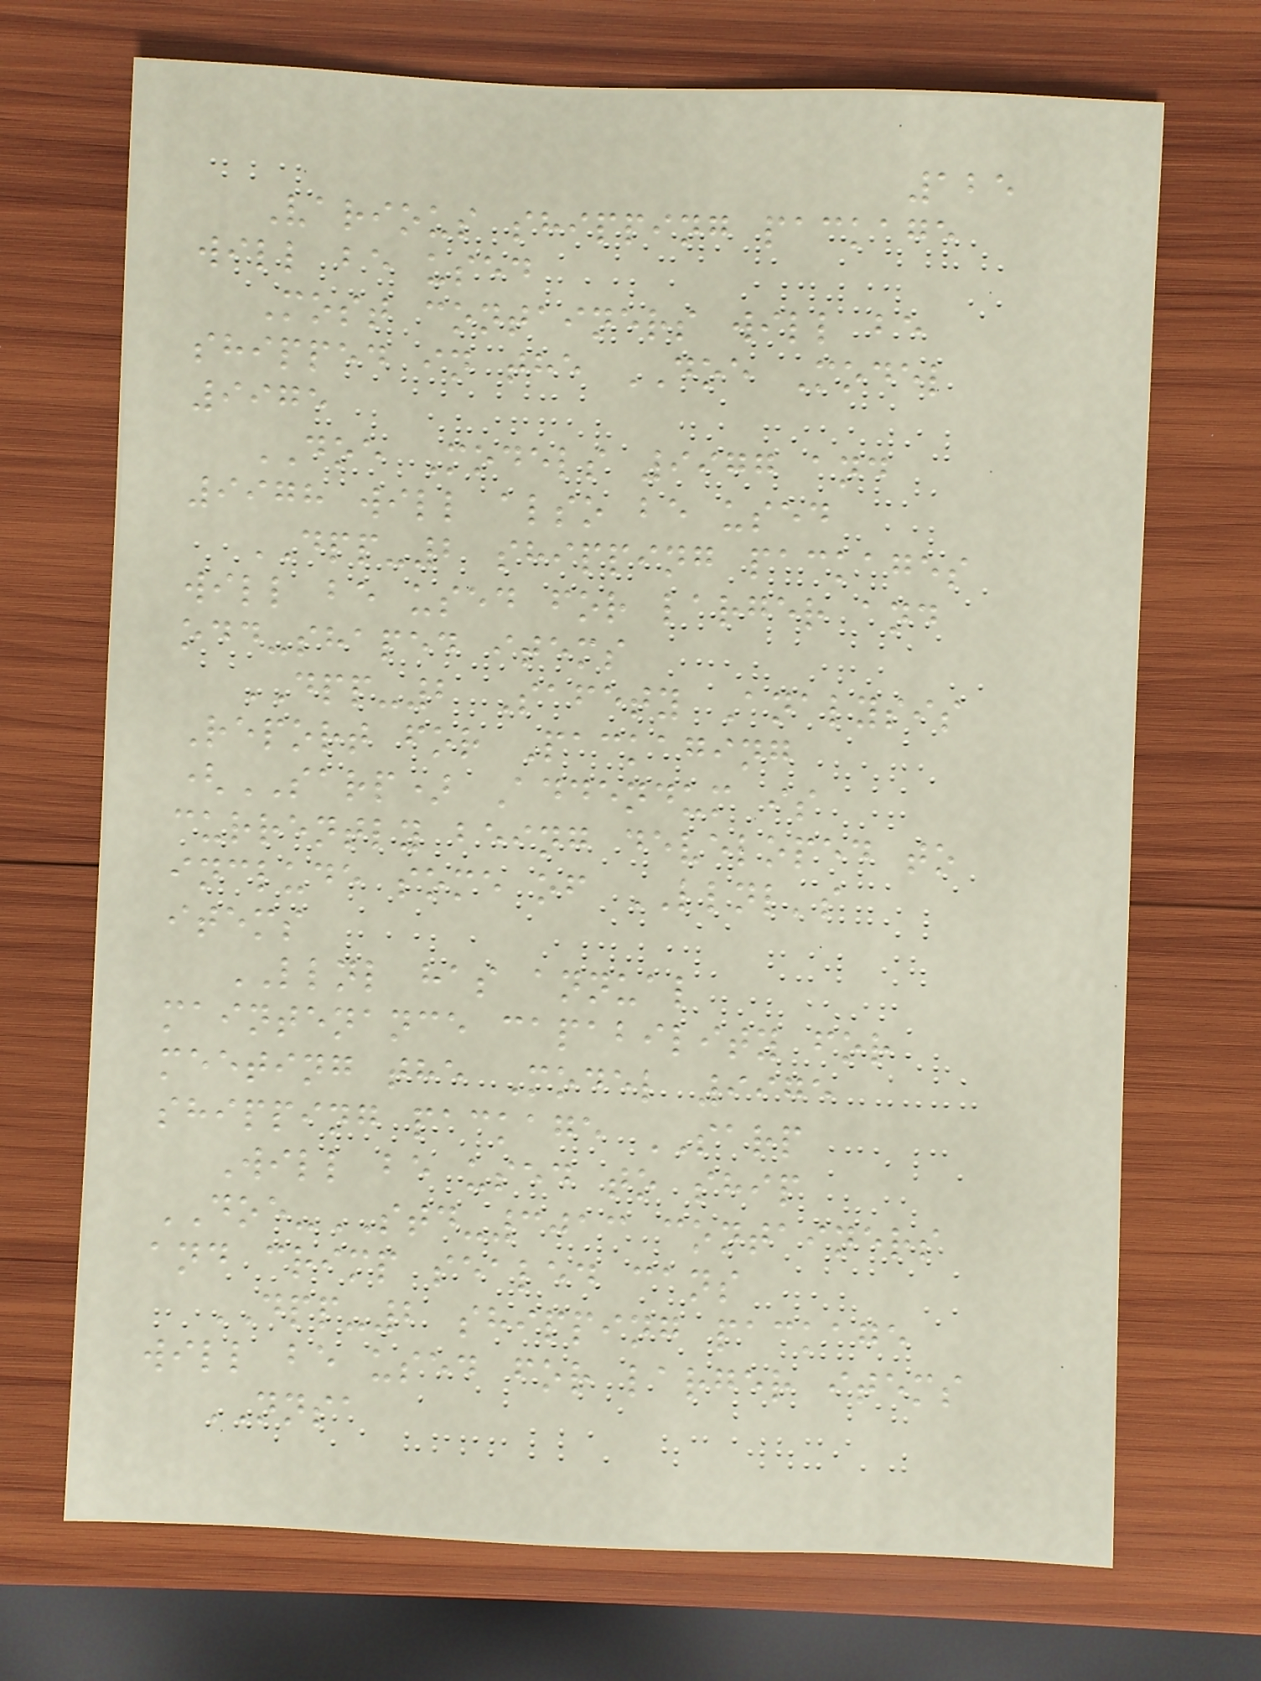125
Various shipping package
will be used
Most containers will be
shipped in the DOE Model
9975
DOE Models 9977 and
9978 will also be used
DPP-2 shipping packages
will be used for larger and
odd-shaped items
DPP-2 Safety Analysis
Report for Packaging
(SARP) Addendum is
currently being developed to
include some of LLNL's
items
LLNL has annual
maintenance capability for
meeting the Model 9975
shipping package SARP
Will be used to ship
DOE-STD-3013 containers
and crimp sealed cans
DPP-2 shipping package
will be used for larger items
NNSA
